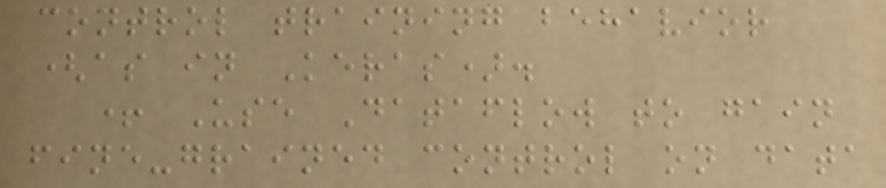control training behavior
(as in Keras).
+ Use Dataflow to gain
fine-grained control on data
